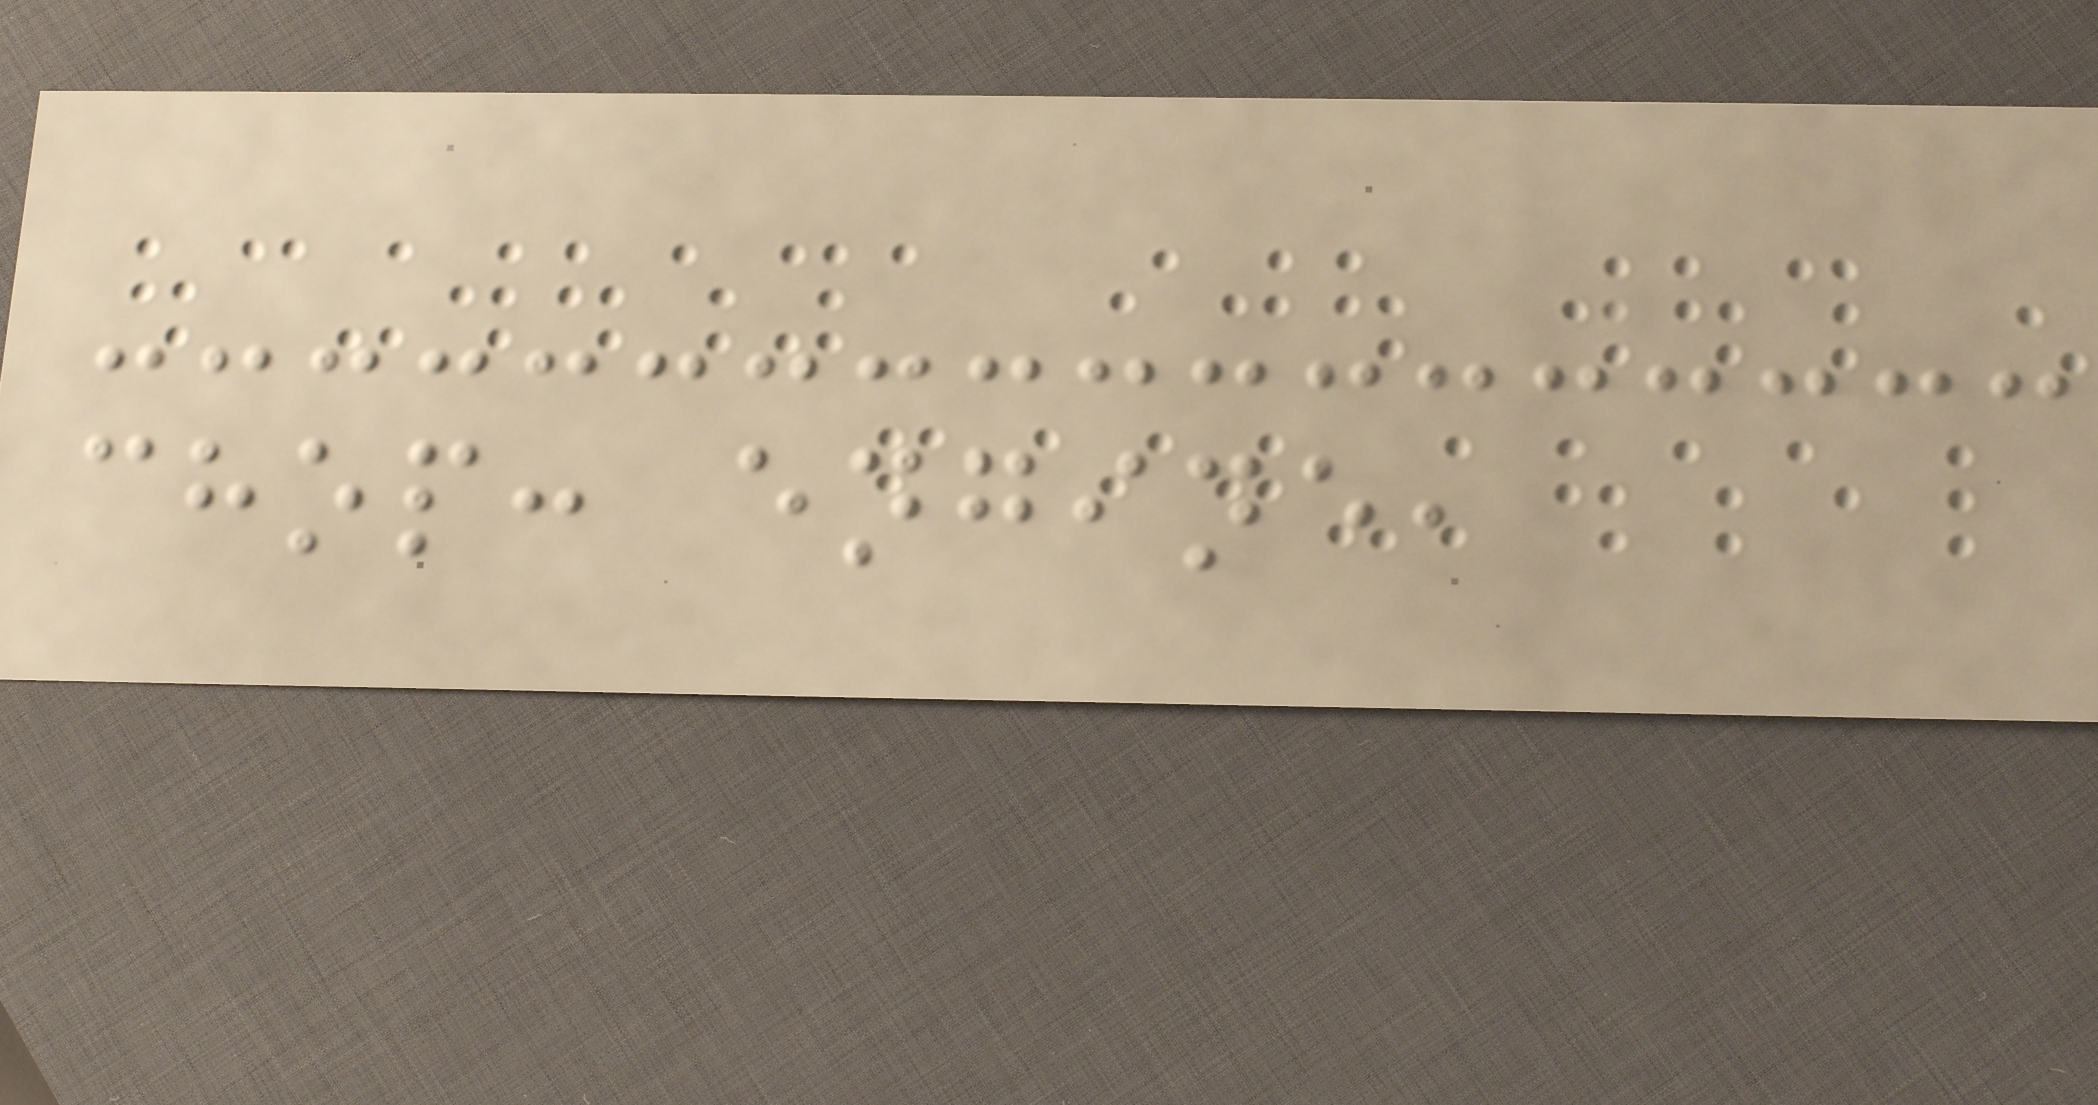chop: engine,
